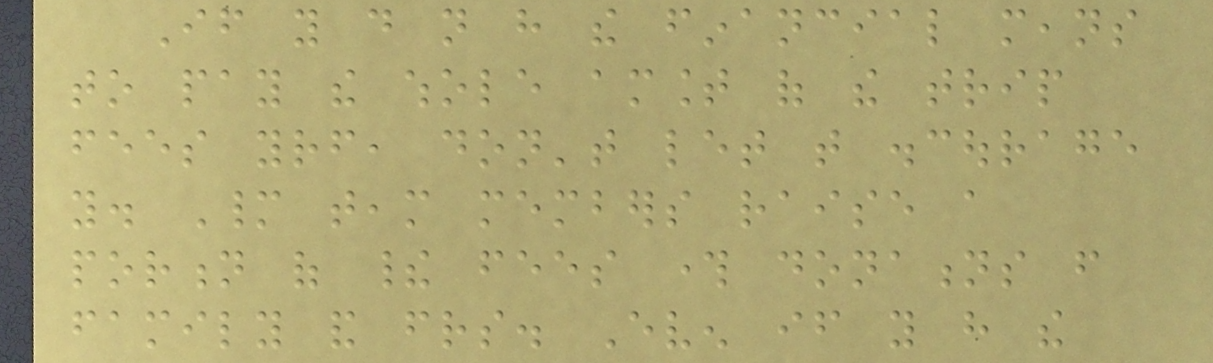If you do not have the financial means
to pay the whole amount of the trip
fees yourself, don't let that discourage
you. Many team members raise a
portion of their fees through donations from
family and friends. Even if you have the
